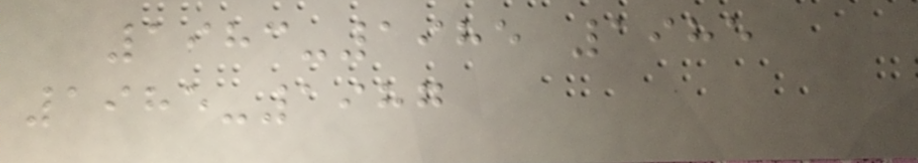1983-1985 1985
1985-1987
